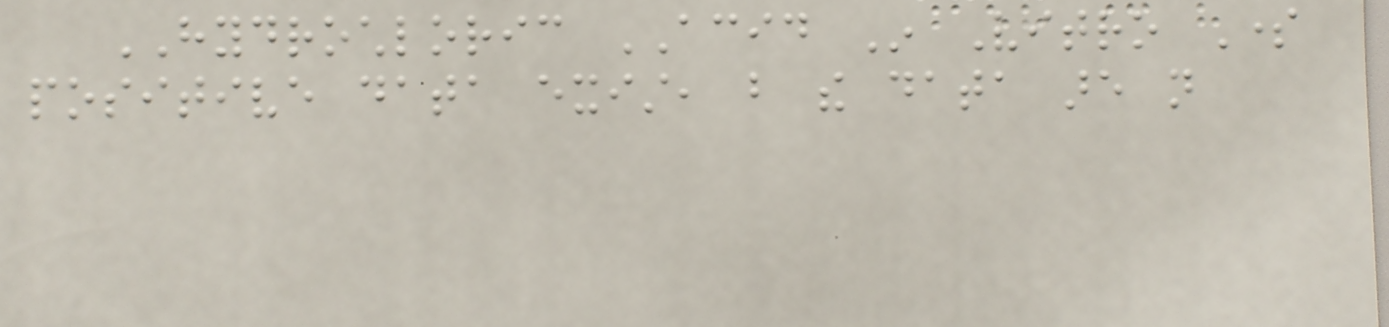HYDROCHLORIC ACID In Vitro Some
positive data exist, but the data are not
